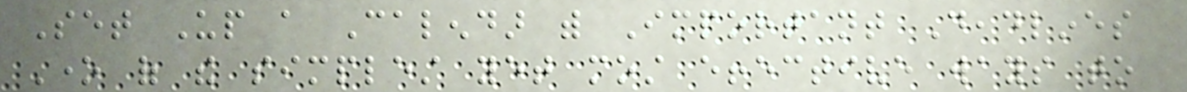Set Up a Calendar with Important Deadlines
One of the simplest yet most effective ways to
